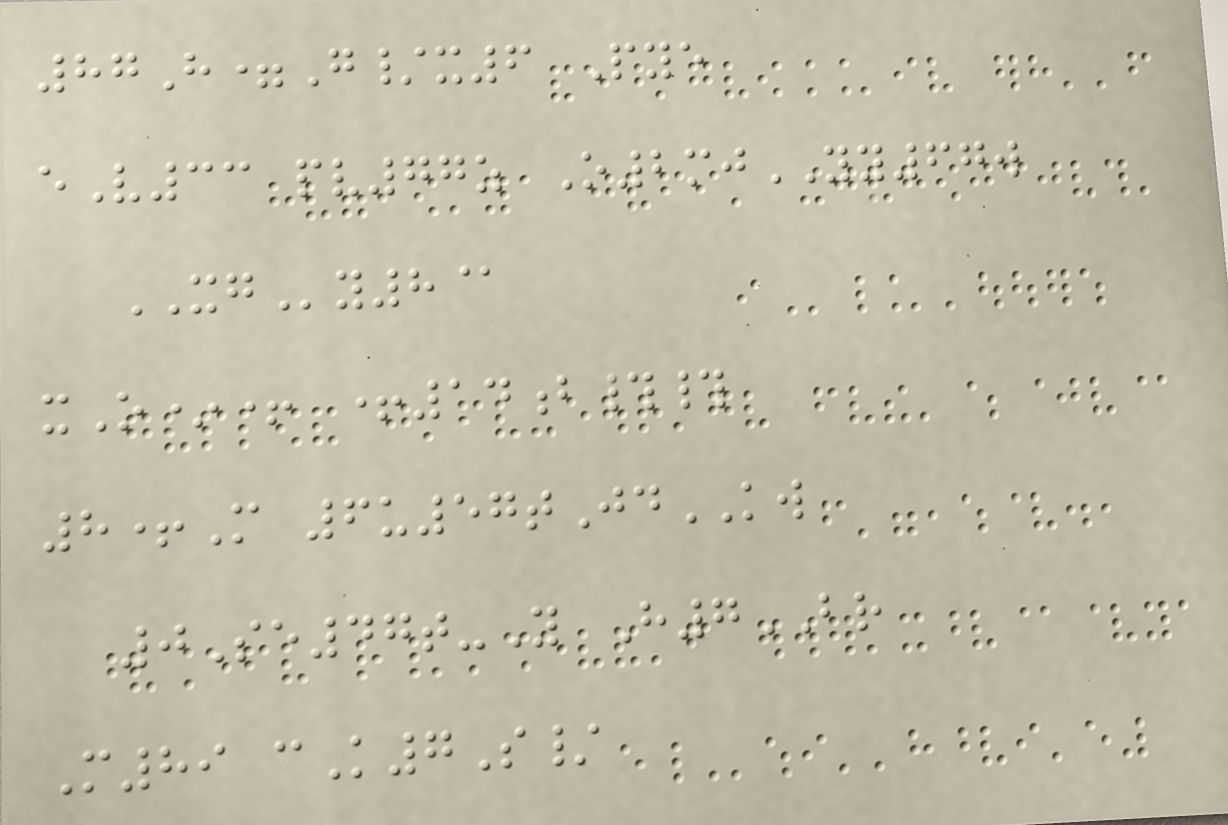87H=G/x6 Pye
eV33 pv77z O2mjYY67w
XGy8@
xO*+ +14b##
8+M 6u57tJdKW
0Se47t-Y H7BR
M89 cK7S/
